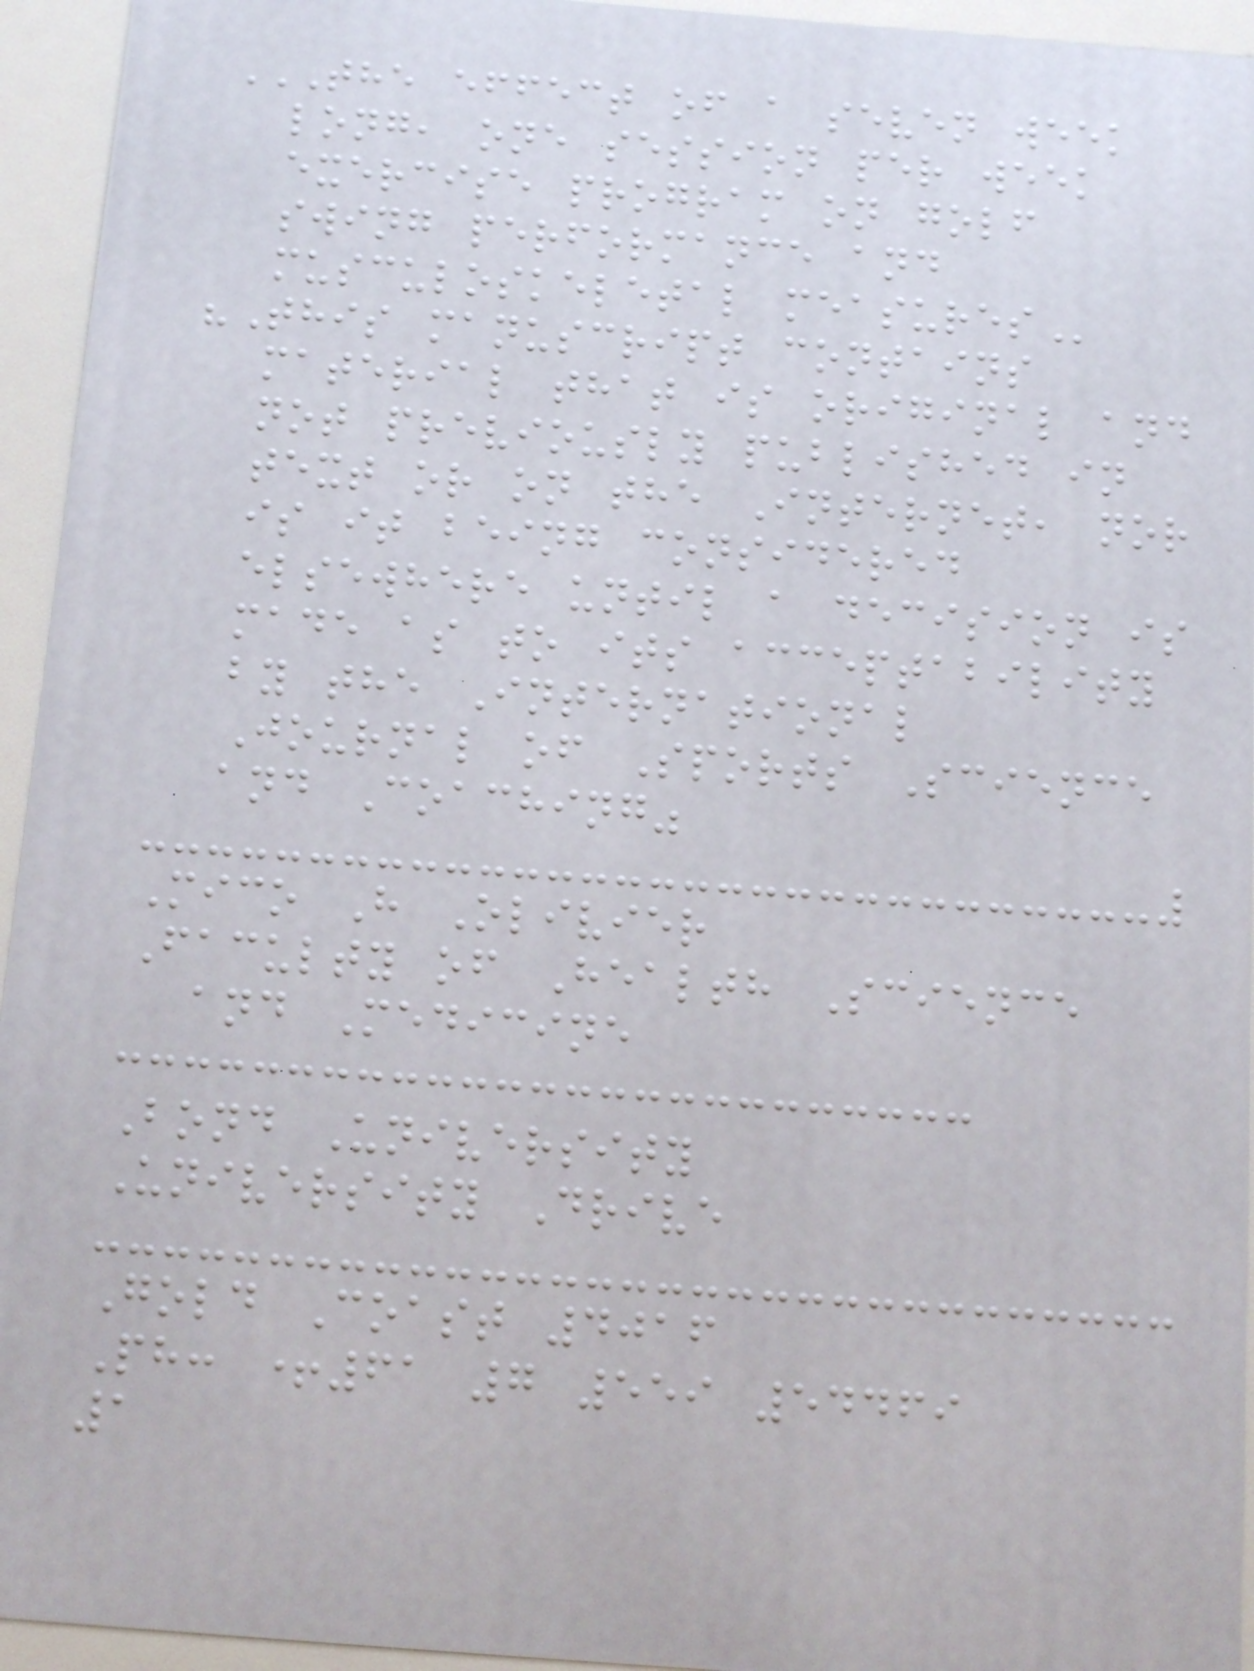THE EFFECT OF A SEVEN WEEK
LONG, ONE SESSION PER WEEK
EXERCISE PROGRAM ON GOLF
SWING PERFORMANCE AND
MUSCULOSKELETAL MEASURES
"This manuscript contains
material that is original and
not previously published in
text or on the Internet, nor
is it being considered
elsewhere until a decision is
made as to its acceptability
by the International
Journal of Sports Science
and Coaching"
Mico H Olivier
Faculty of Health Science
and Medicine
Bond University
University Drive
Gold Coast 4016
Ph: +61 7 559 54469
1
